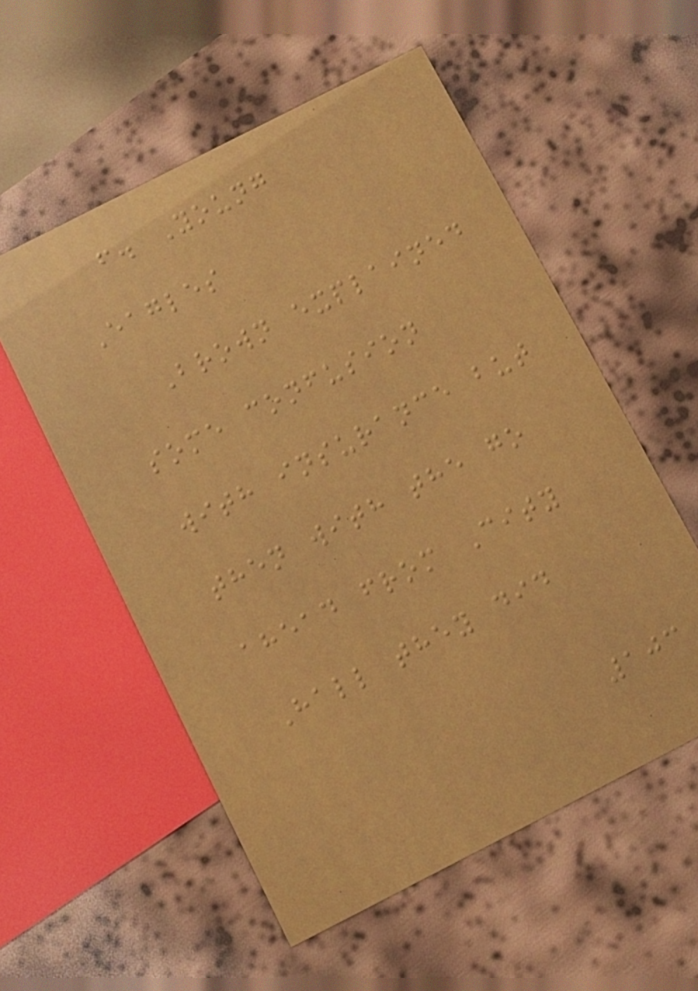f. Young
Eagles
Brown explained
some confusion
with insurance but
then with the go
ahead from City
Hall they did
103
